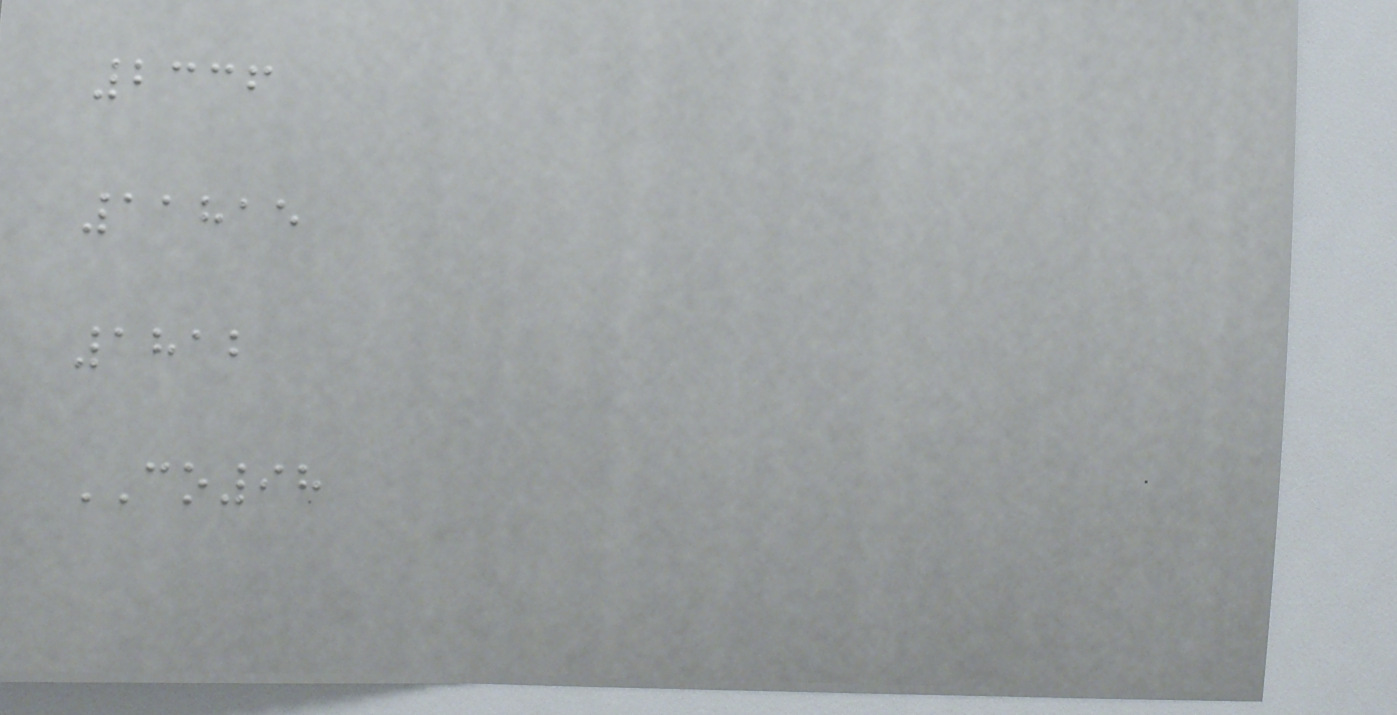2336
11815
1812
CO98
